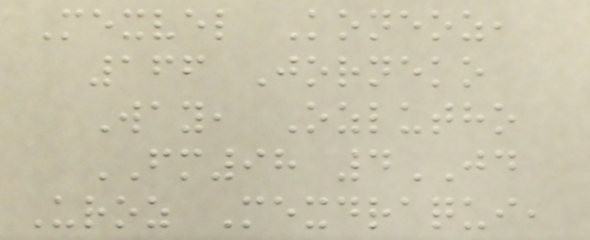Mexvel Koneoz,
166 Jorneko
Way, Ozlutho
FM98 4JD
Uroz Mexdraqui,
